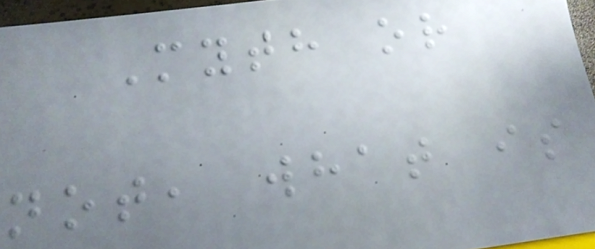Myth or
not, what is
